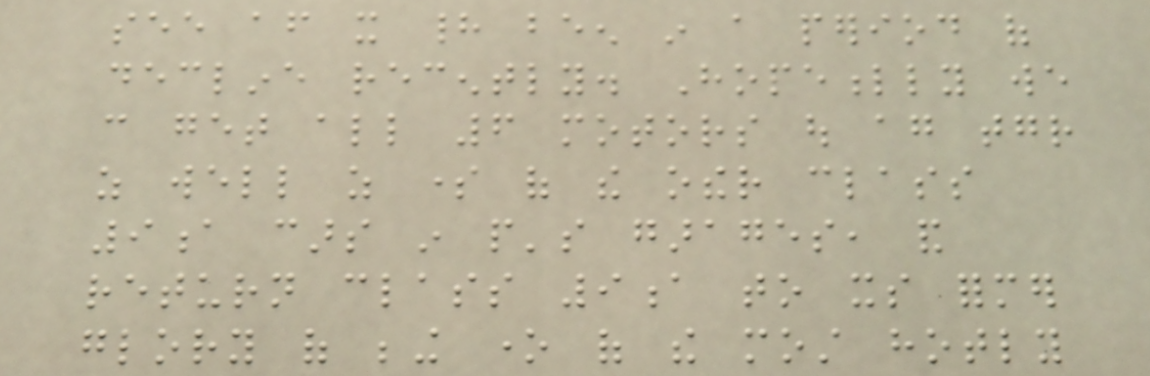see after it had been in a period of
decline recently. Hopefully we
can get all 6 motors out again together
as well as some of the other class
9a cars in people's garages, and
return class 9a to its former
glory of being one of the most hotly
